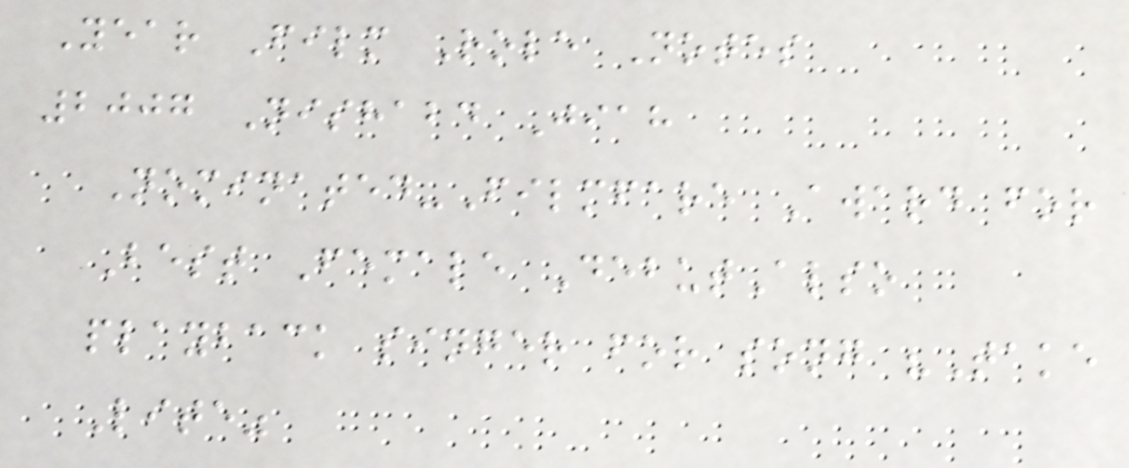Year Film Role Notes
2007 Nishabd Jiah
Nominated-Filmfare Award for
Best Female DebutAlso
playback singer for song "Take
Lite"
